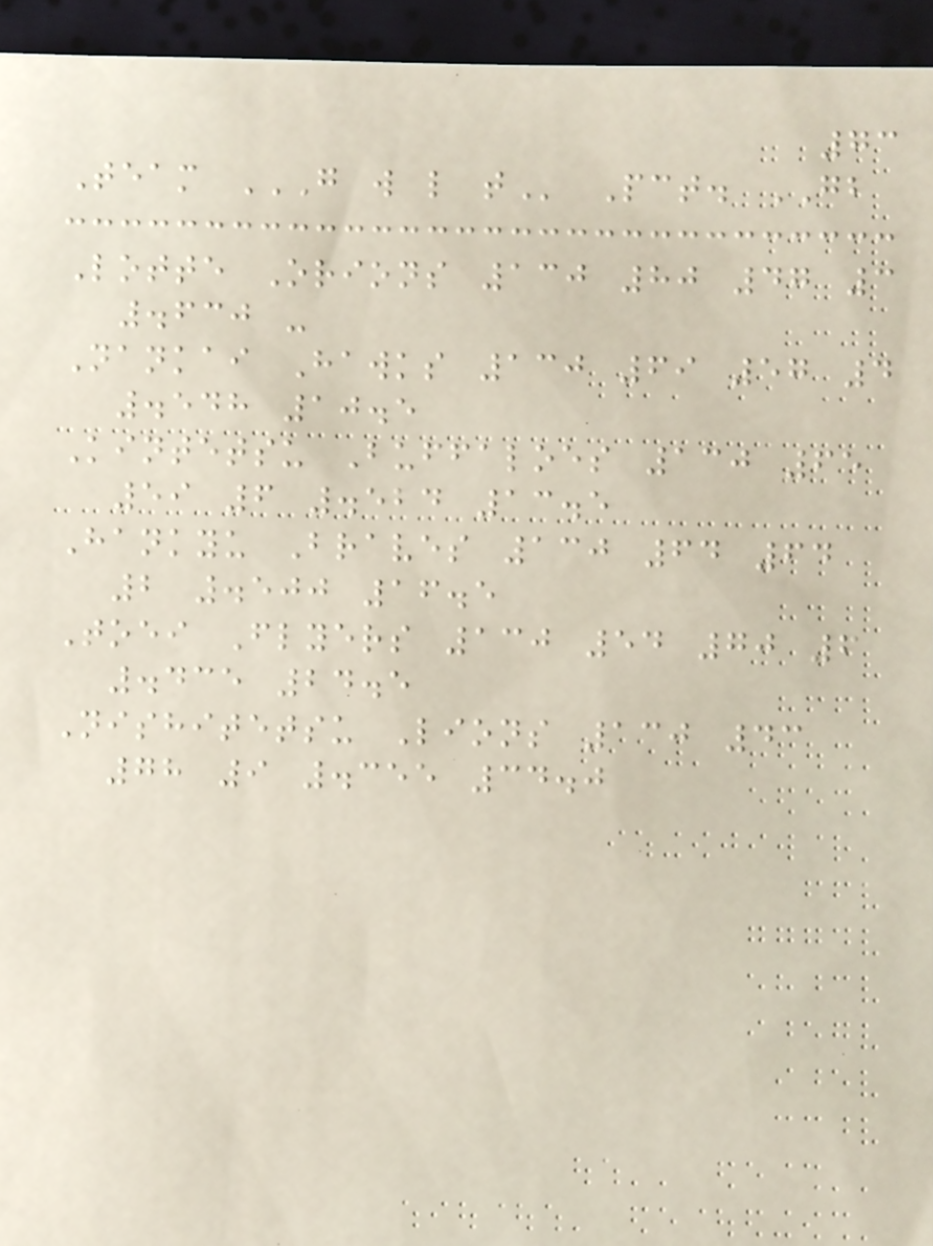73
Team G W L T Pct. GB
Lotte Orions 130 80 47 3
.630 -
Nankai Hawks 130 69 57 4
.548 10.5
Kintetsu Buffaloes 130 65
59 6 .524 13.5
Hankyu Braves 130 64 64
2 .500 16.5
Toei Flyers 130 54 70 6
.435 24.5
Nishitetsu Lions 130 43
78 9 .355 34.0
